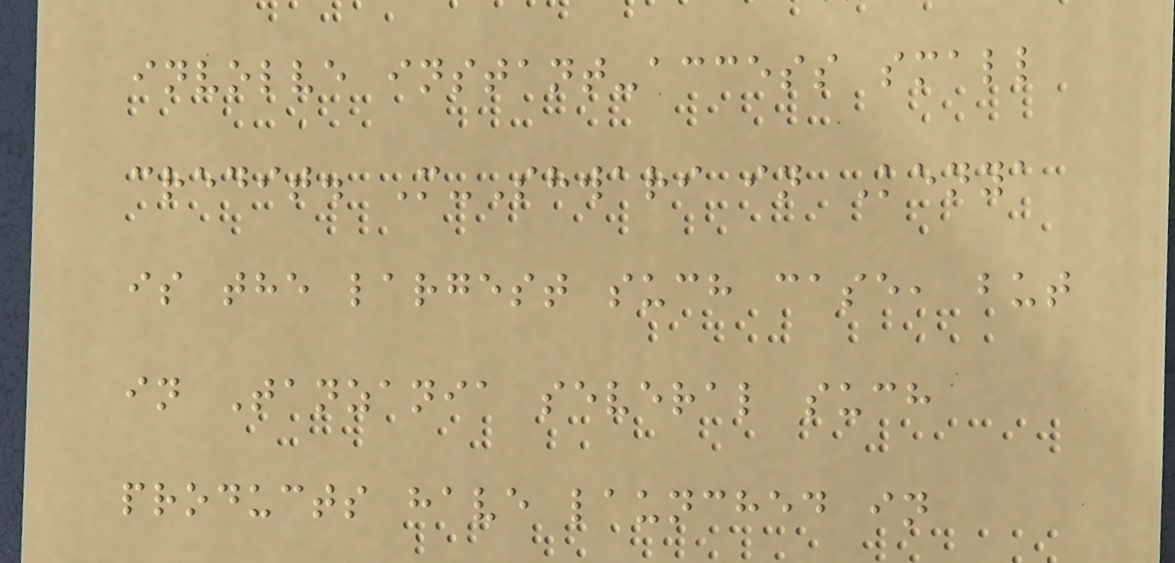involve instant-access small
credit. M-Shwari in Kenya
is the largest such case, but
in Tanzania several such
products have launched in
